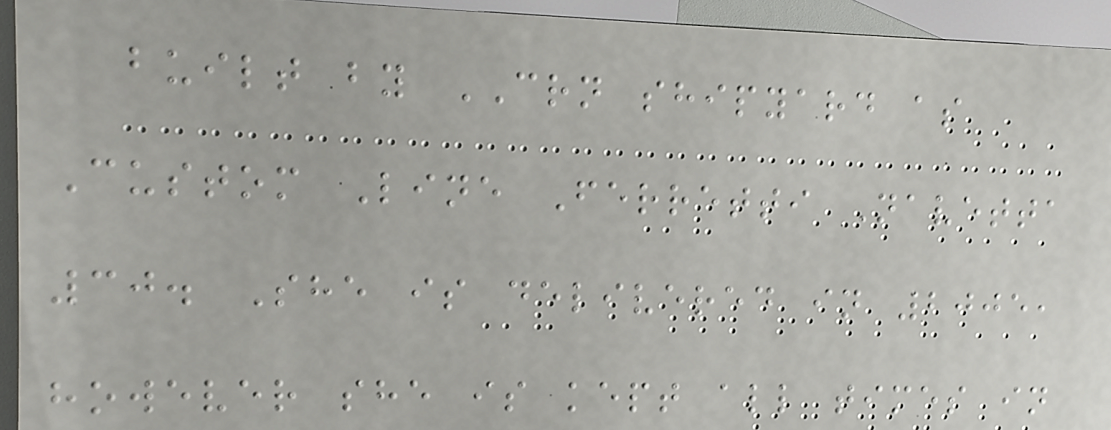built by CRN shipyard as
Custom Line Ferretti Navetta
30. She is delivered in 2005,
however she is kept all times in
